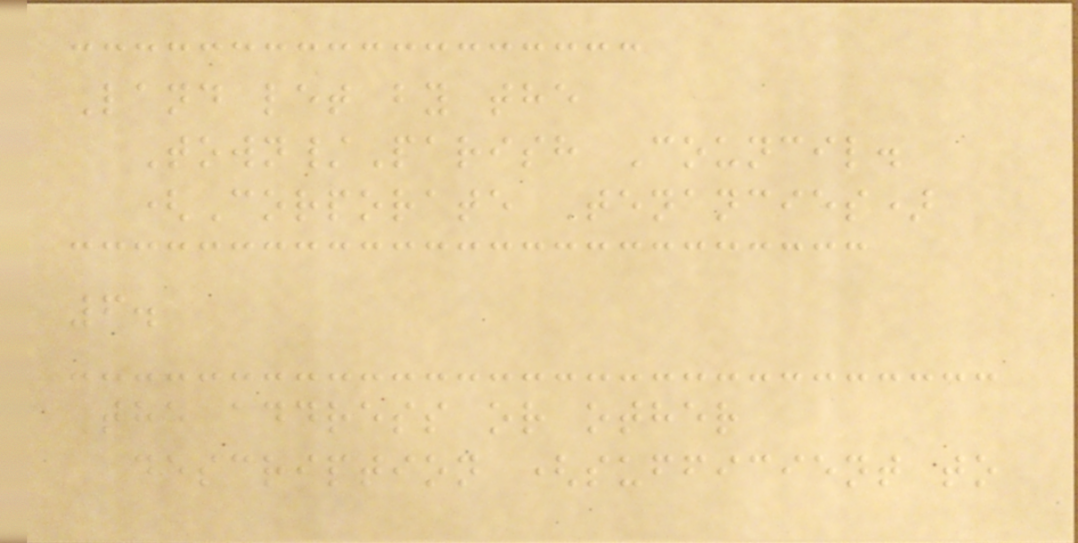Land let by the
Town/Parish Council.
(Corporate Tenancies)
6.
The address or other
description (sufficient to
